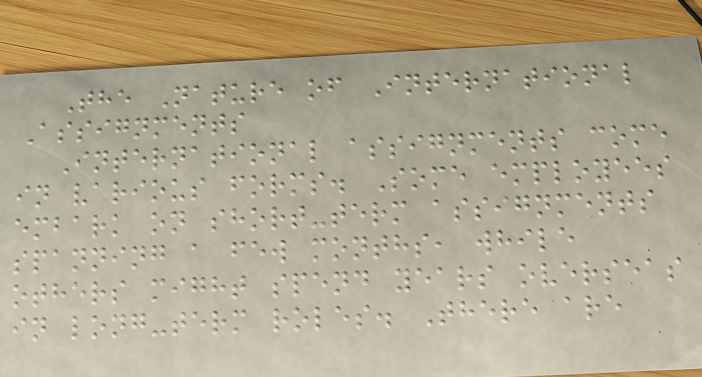The Nature of International
Assignments
International assignments come
in various forms. Some employees
embark on short-term assignments
spanning a few months, while
others might spend years overseas
in long-term roles. There are
